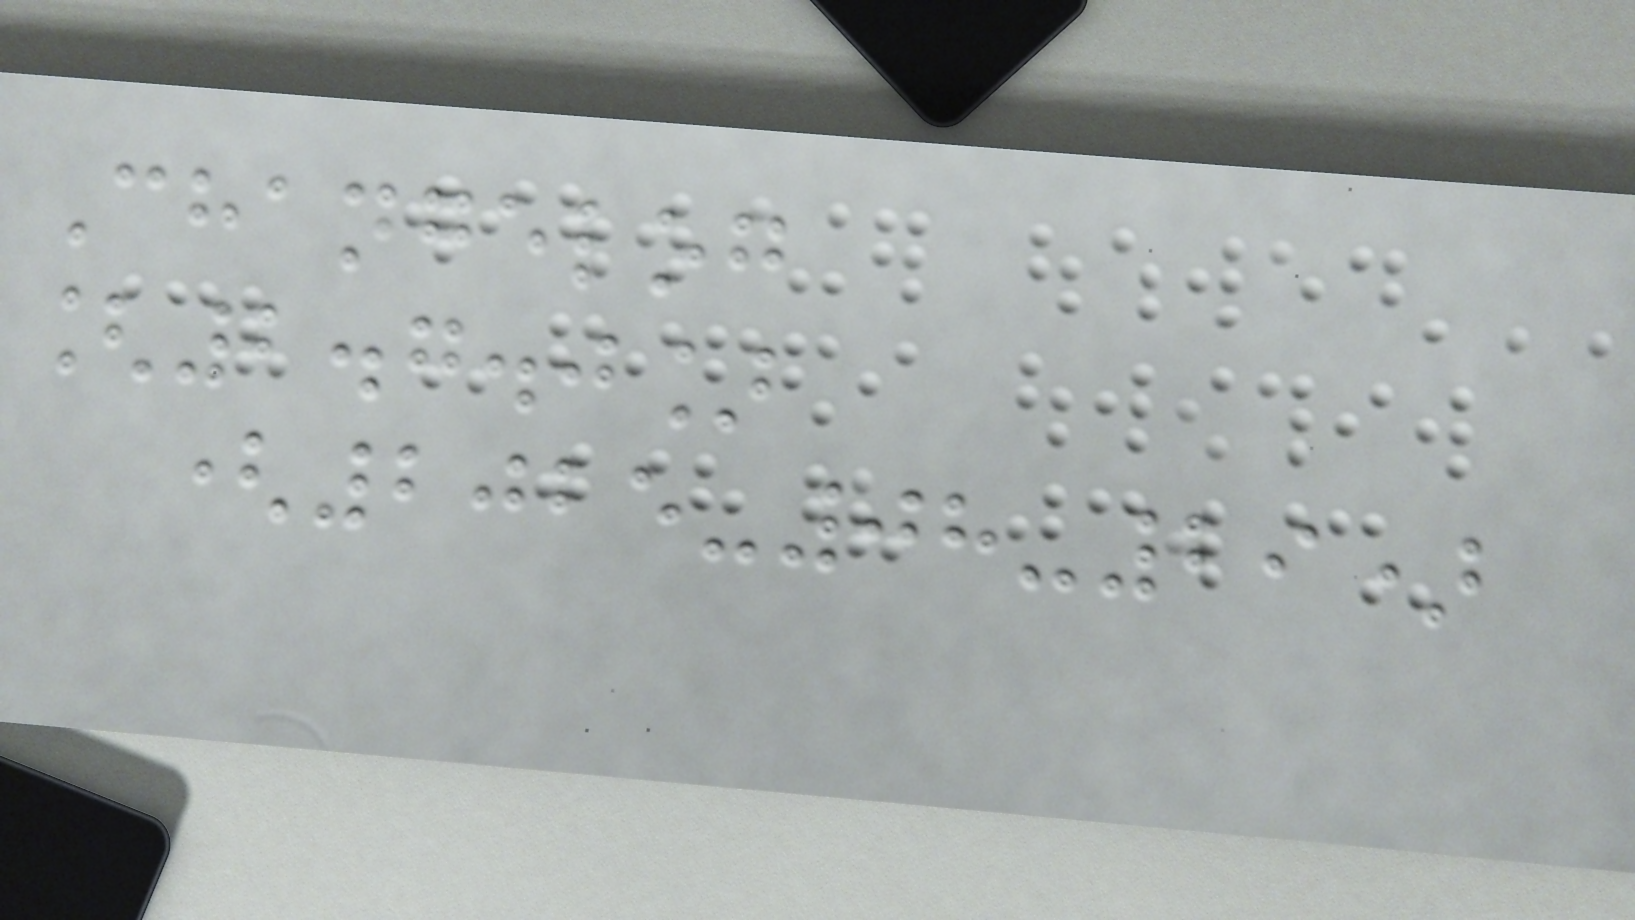Changelog
[2.7.0]
(2025-08-29)
